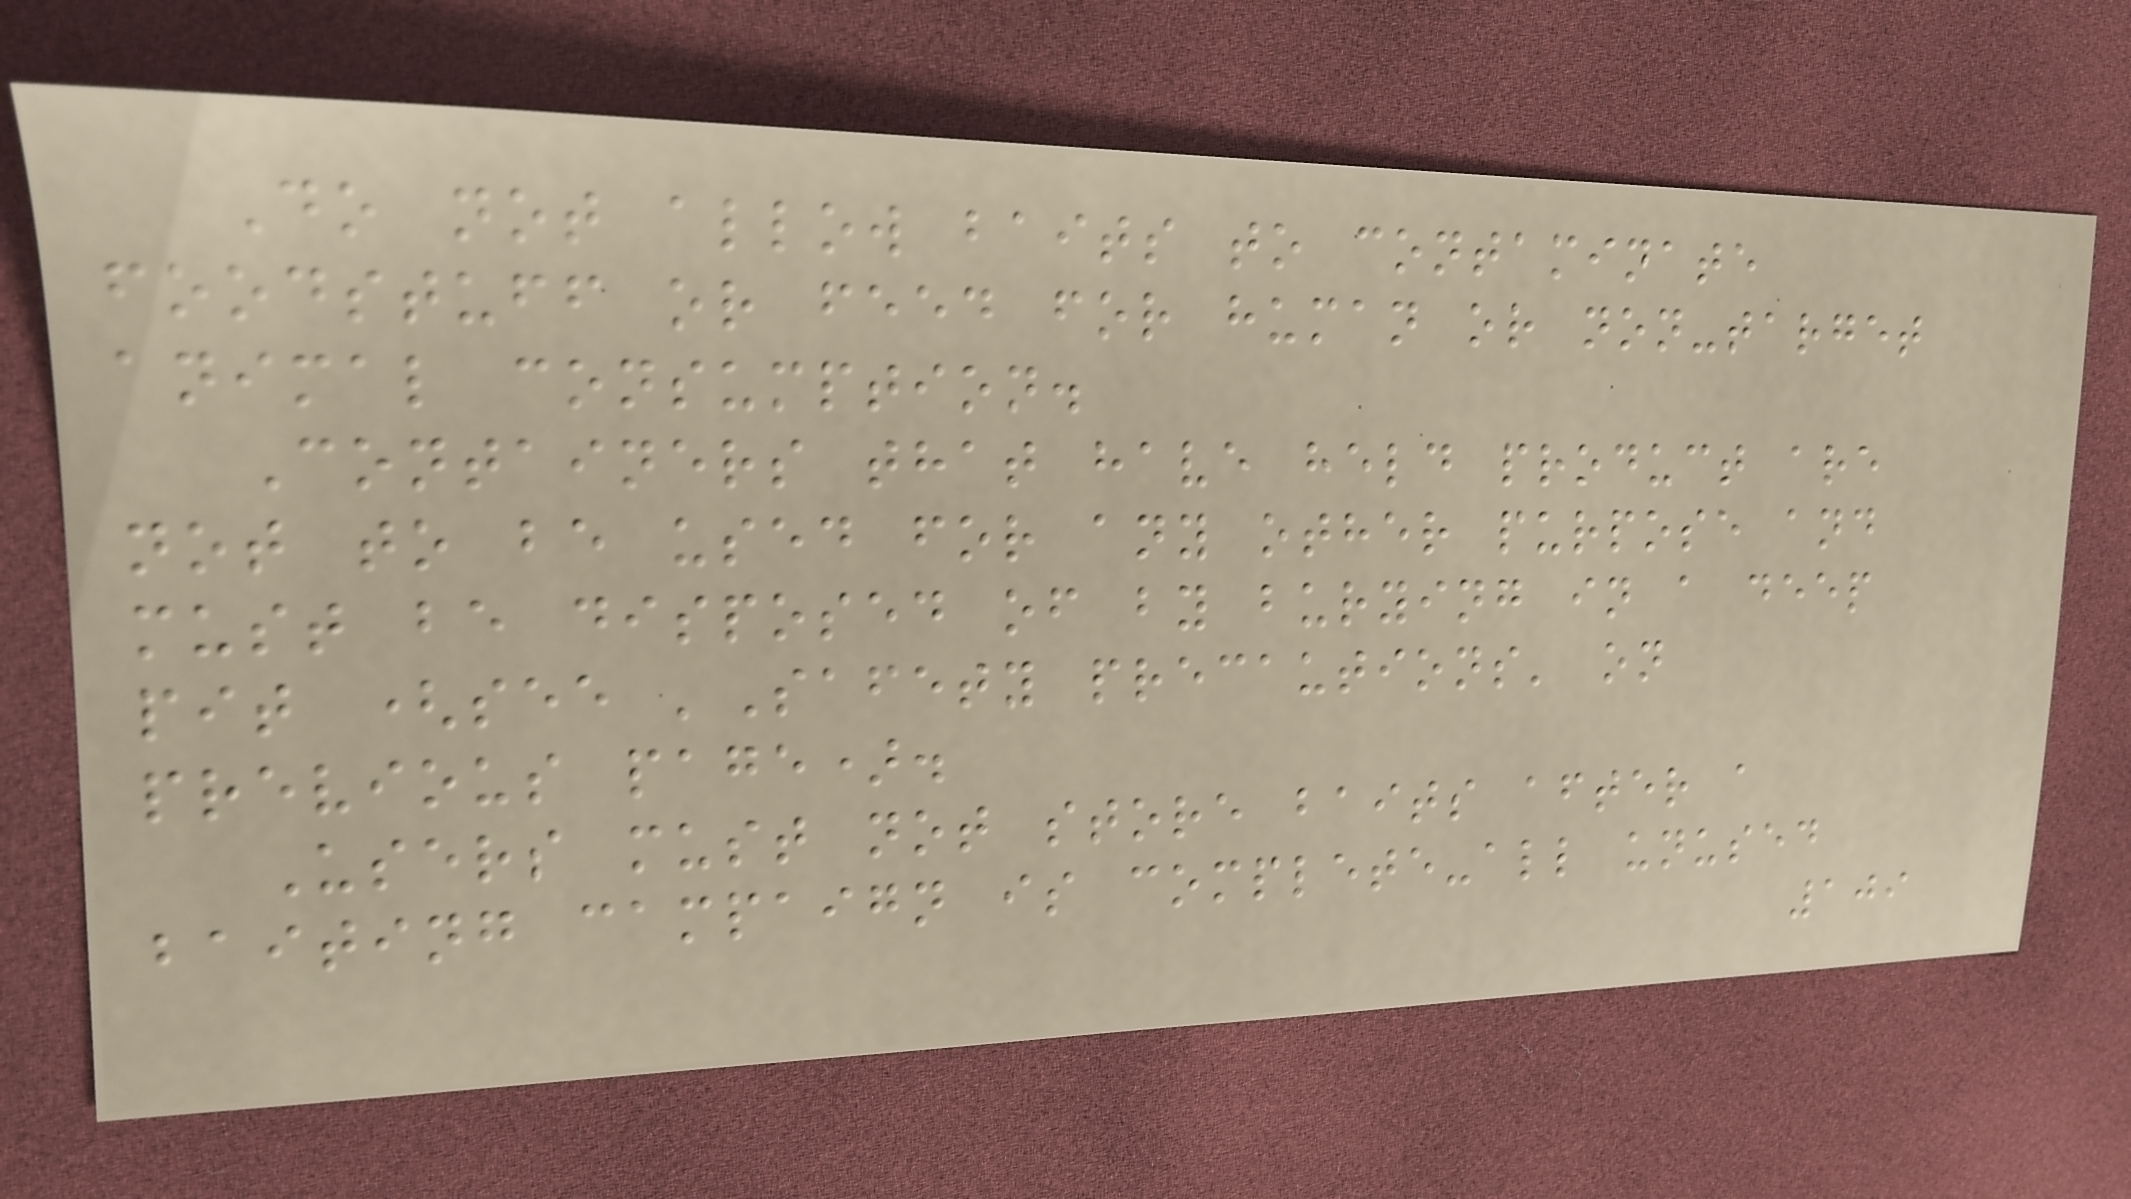Do not allow baits to contaminate
foodstuff or feed for human or non-target
animal consumption.
Containers that have held product are
not to be used for any other purpose and
must be disposed of by burying in a deep
pit (see 'Safety precautions' on
previous page).
Users must not store baits after a
baiting campaign is complete-all unused
109
